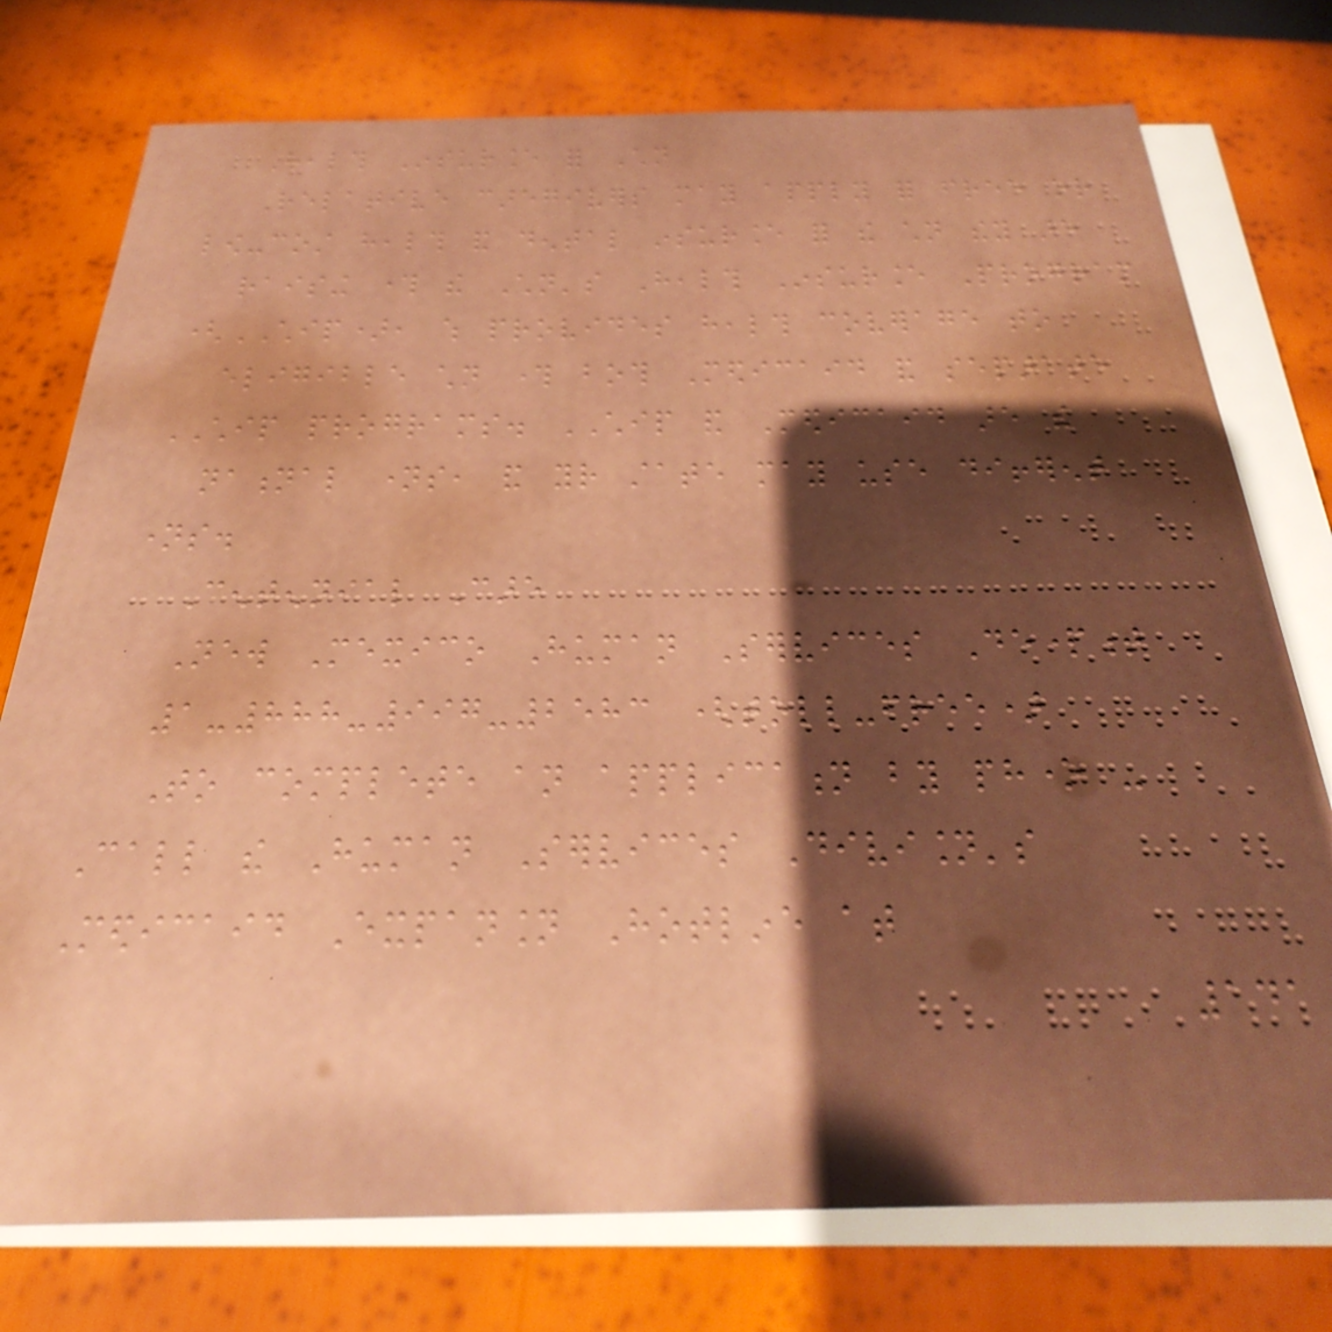Health Insurance for Children
Relative caregivers may apply for free or
low-cost health and dental insurance for the children they are
raising through the Children's Health Insurance Program
(CHIP), which provides health coverage to
eligible children through both Medicaid and separate
CHIP programs. CHIP and Medicaid are the
national names, and your state may use different
names.
Centennial Care
New Mexico Human Services Department
1-888-997-2583 (toll-free)
To complete an application by phone -
Call the Human Services Division's
Medicaid Expansion Hotline at
141
